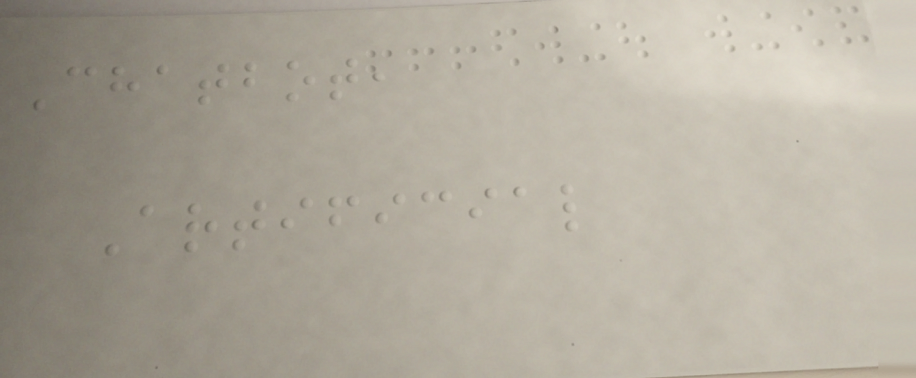Chatbot,
Artificial
